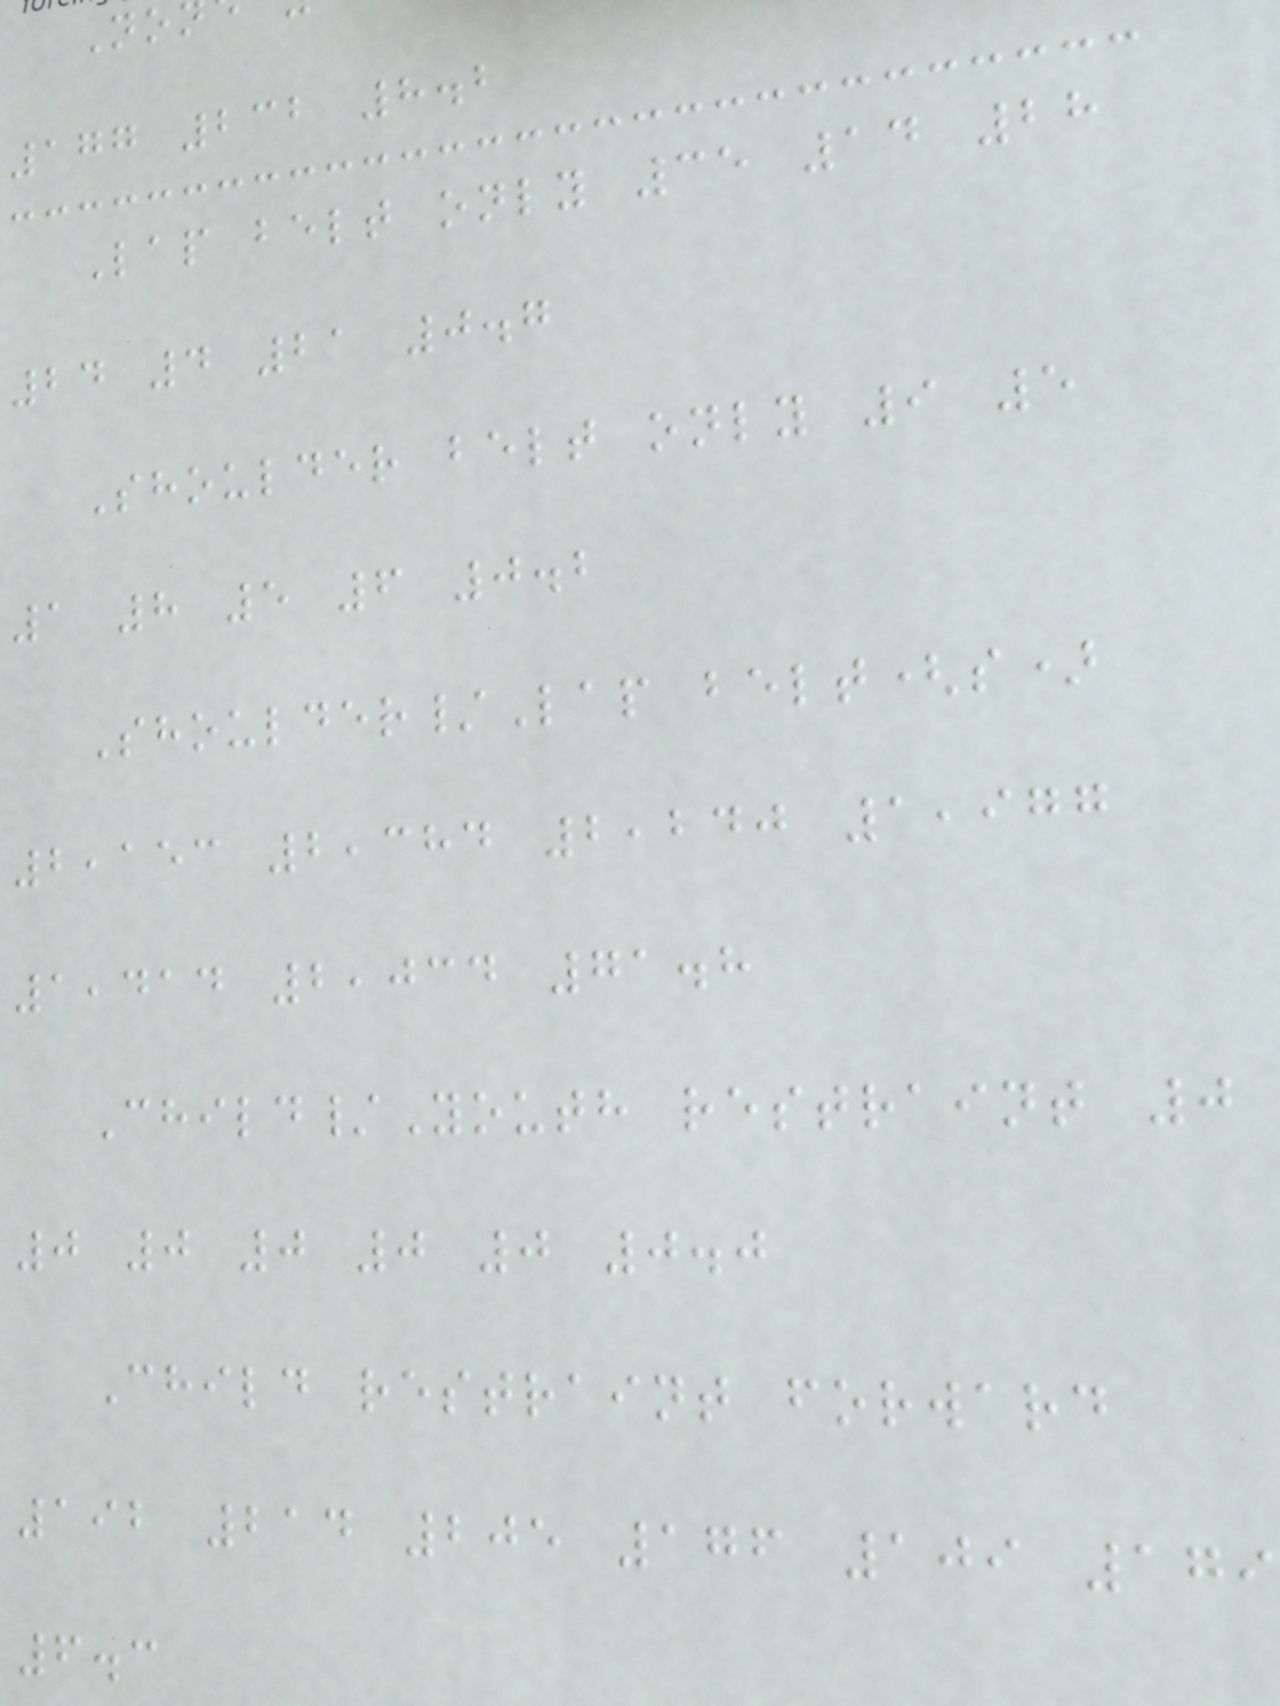177 232 8.2
Lap belt only 35 14 28
24 4 21 0.7
Shoulder belt only 9 5
1 8 5 6 0.2
Shoulder/Lap belt(s)
2,153 2,384 2,240 1,977
1,414 2,034 71.8
Child/Youth restraint 0
0 0 0 0 0 0.0
Child restraint forward
192 214 205 176 109 179
6.3
